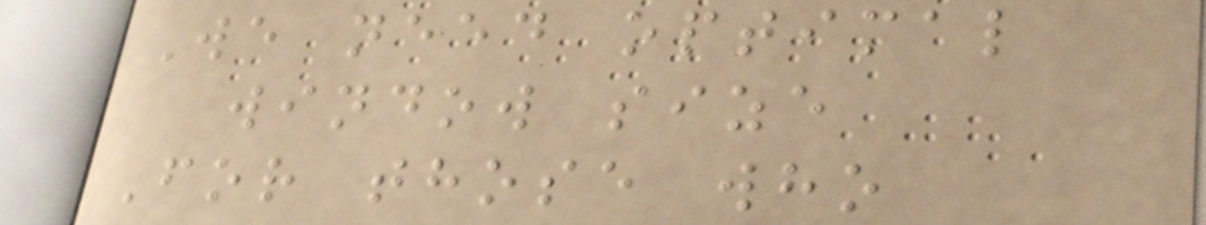We need optimal
window size
For those who
